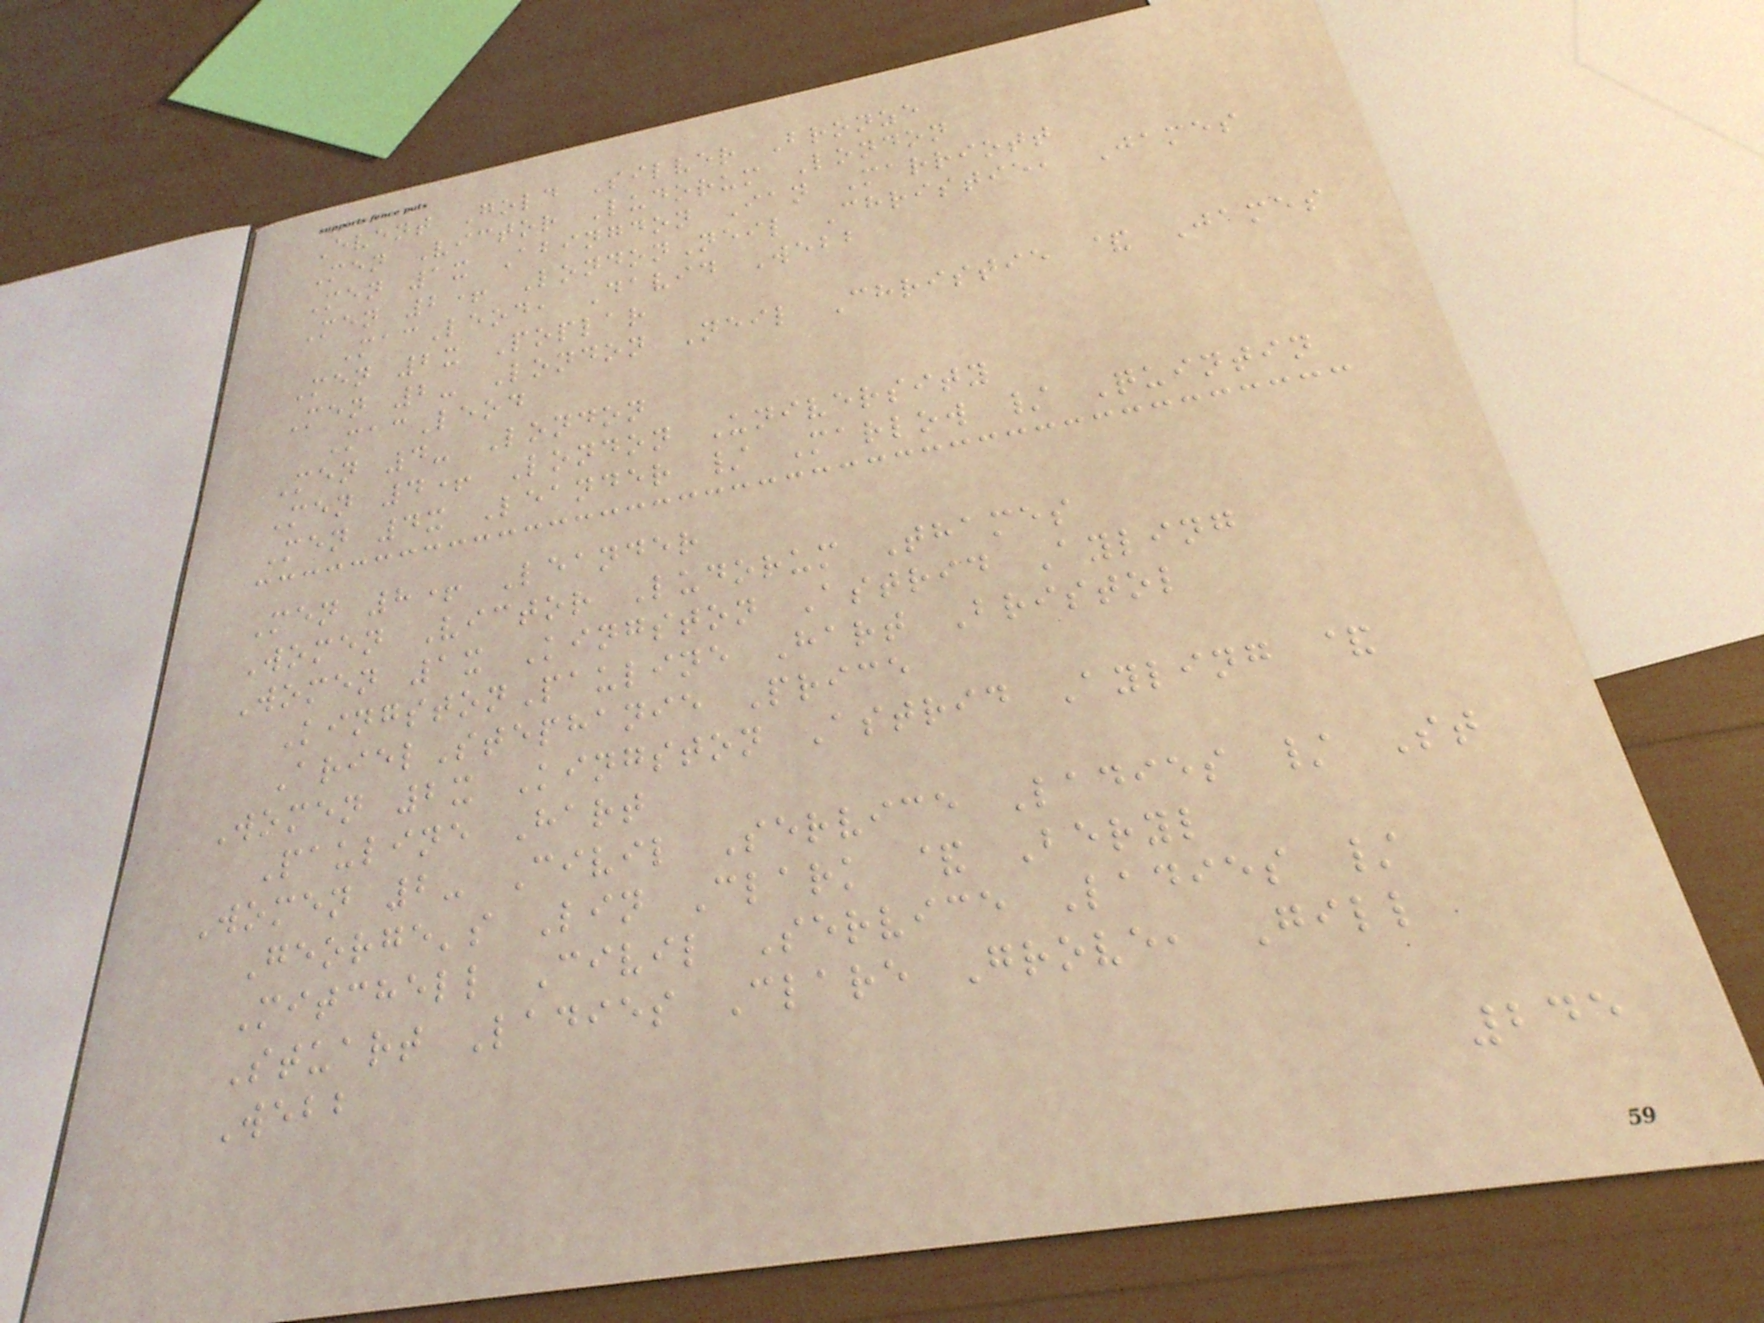Event Gold Silver Bronze
Men Victor Ludorum London
Men 1x Abingdon Ian Marriott
Men 2+ LondonNeil Christie, James
MacLeod, David Webb
Men 2x Poplar
Men 2- London Neil Christie & James
MacLeod
Men 4- London
Men 4+ London University
Men 4x Leander / Marlow / Quintin
Men 8+ Leander
Women Victor Ludorum Thames
Women 1x Kingston Astrid Ayling
KingstonPauline Hart Bristol
ArielStephanie Price
Women 2x Kingston Astrid Ayling &
Pauline Hart
Women 2- Civil Service Ladies / St
George's Lin Clark & Beryl
Mitchell Civil Service Ladies /
Stuart Ladies Clare Grove, Gill
Webb
245
